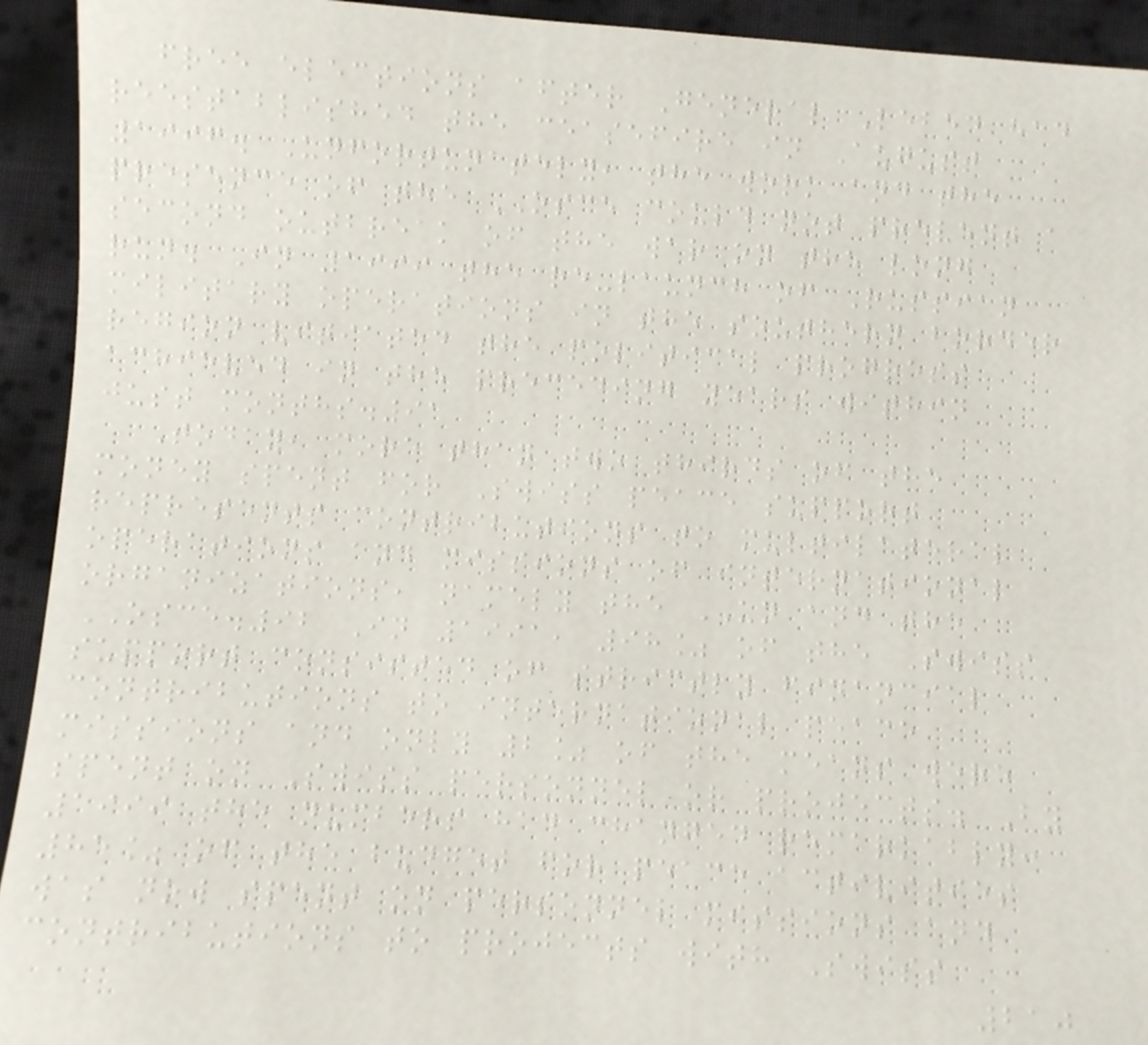free elections after General Lebed had
reestablished the ceasefire in August
1996. Unfortunately, the work and the
presence of the OSCE could not prevent a
second outbreak of the war on the long
run. In 1999 the re-launch of Russian
military operations in the southern border
region vitiated the political progress
achieved in the preceding years within
just months.91
Today, more than two thirds of the
money spent for Swiss peace support
represents contributions to multilateral
operations and missions of international
organizations, namely the UN and the
OSCE.92 In 1991, 98% of the Swiss
support consisted of strictly financial
contributions to international peace
missions and only 2% of the means were
spent on Swiss personnel or projects. By
1999 the numbers had changed remarkably:
85% of the budget for peace activities
was now spent on personnel missions and
contributions to projects with Swiss
210
